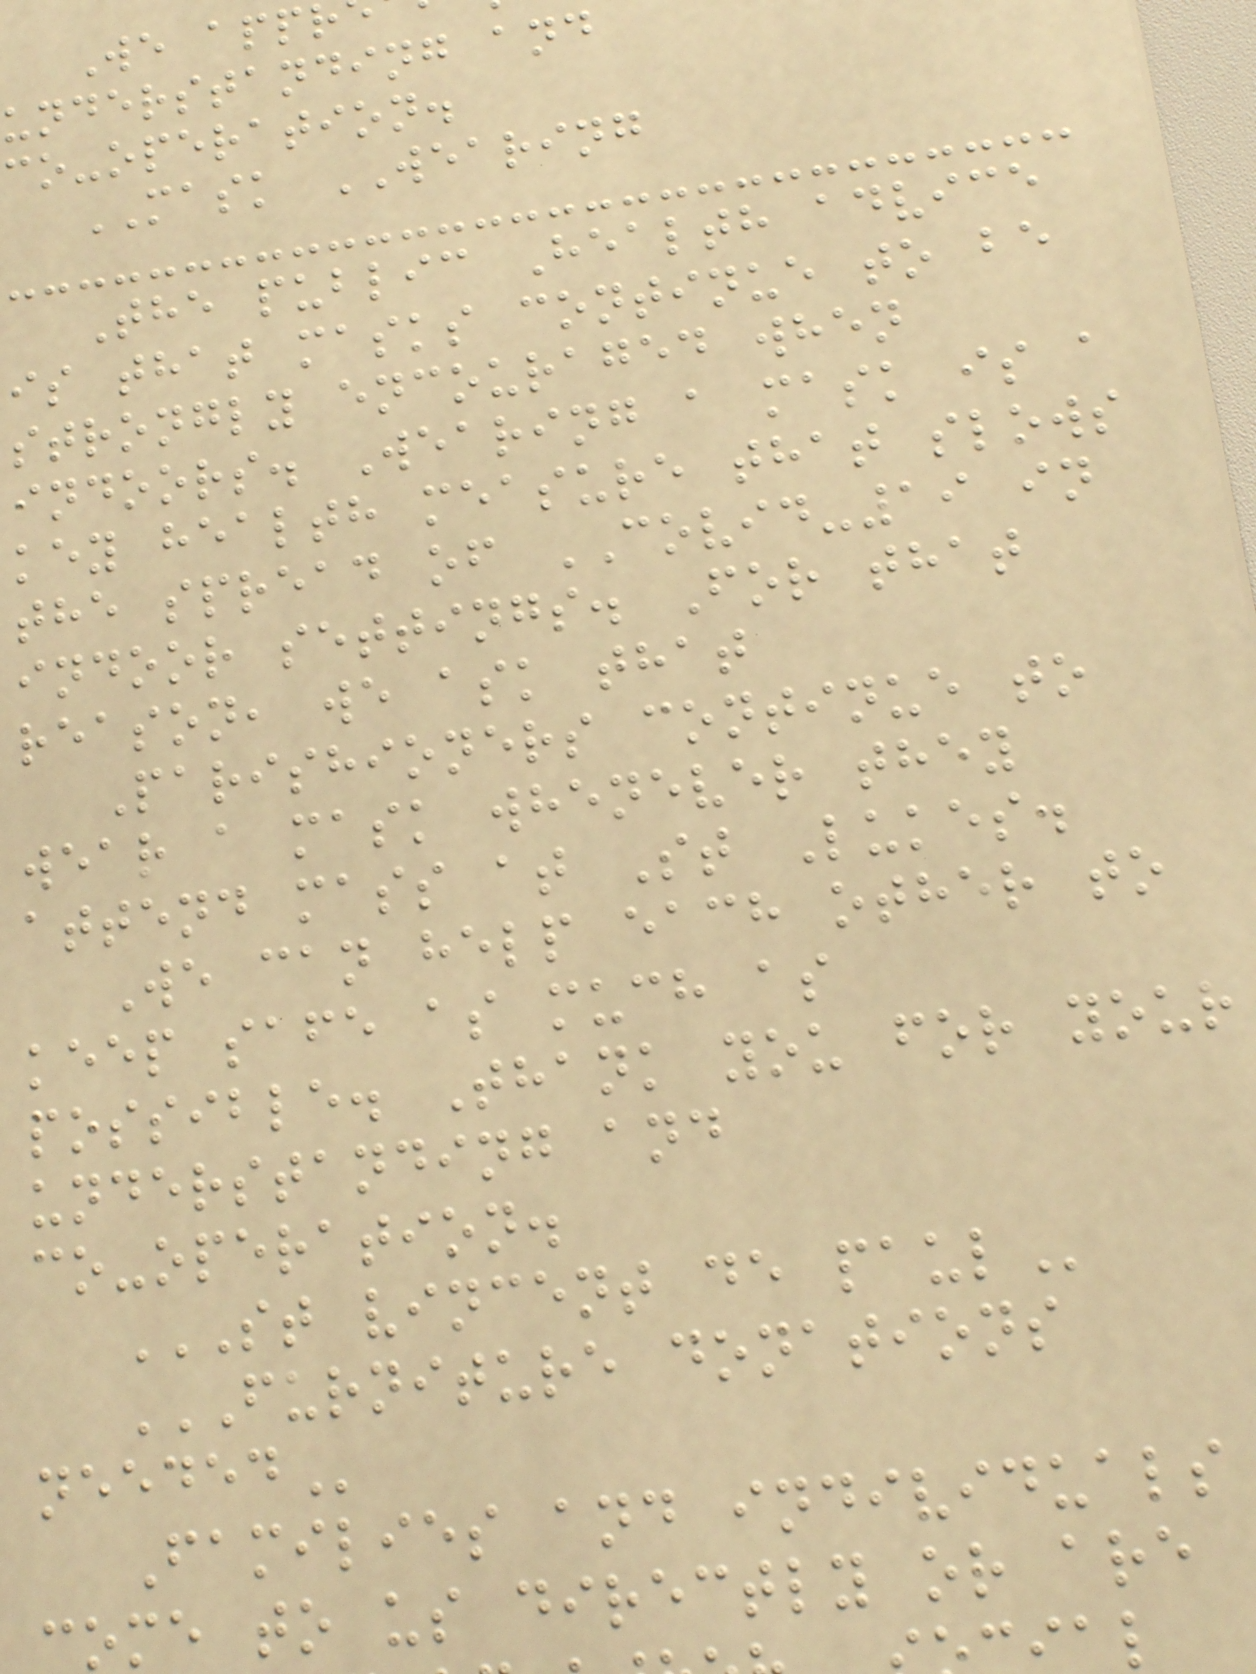We app
understanding and
co-operation.
MASK WEARING
The public Health advice
is that masks continue to be
strongly encouraged when
indoors. Wearing a mask is a
key health measure that slows
the spread of COVID-19 in
indoor settings. For that
reason, we ask that
Parishioners continue to
wear a mask whenever they
attend mass at St Lukes.
We can help each other to
keep safe as much as
possible. Thank you for your
understanding and
co-operation.
ST VINCENT DE PAUL
FURNITURE DONATIONS
Families and individuals
ome to us directly or are
